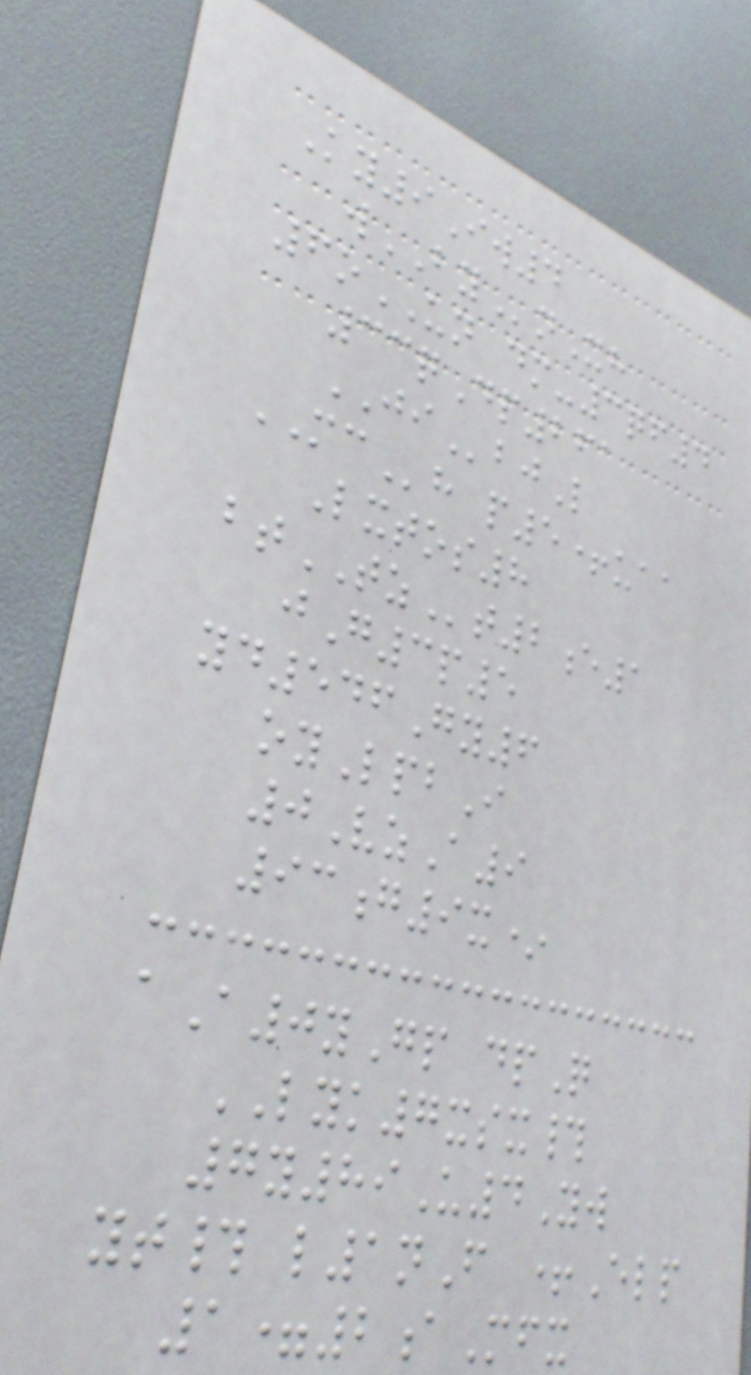Ky9Iw4
wBYnXh
6oUN dm-3qf4
33qDp261
JIbjL
MCh p5+uaa
Lxtos8
btTZt2e1
jG3p5
yd546Gy6
oyLpbI
0VzA9
93g9x*
aA0yGp dpQ
LYK7xsx#
7y89U4Yw
yt# l1nF +Elp
1=2aMfx
